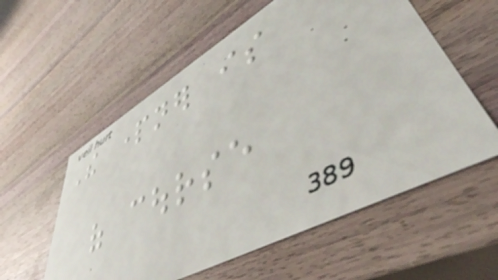The partner is
of course
